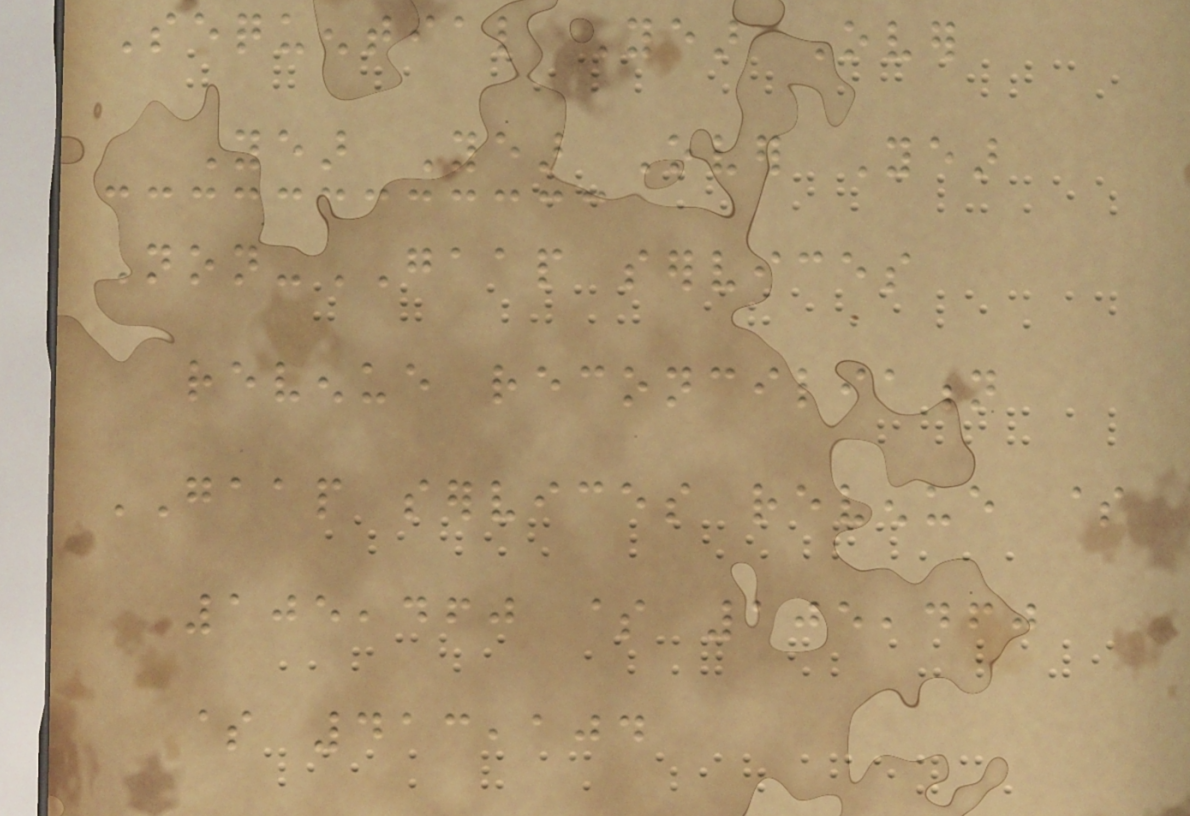Sequential Year Over
Year Year Over Year
Non-GAAP services
revenue reconciliation
GAAP services revenue $
105,460 $ 105,460
$ 413,104
